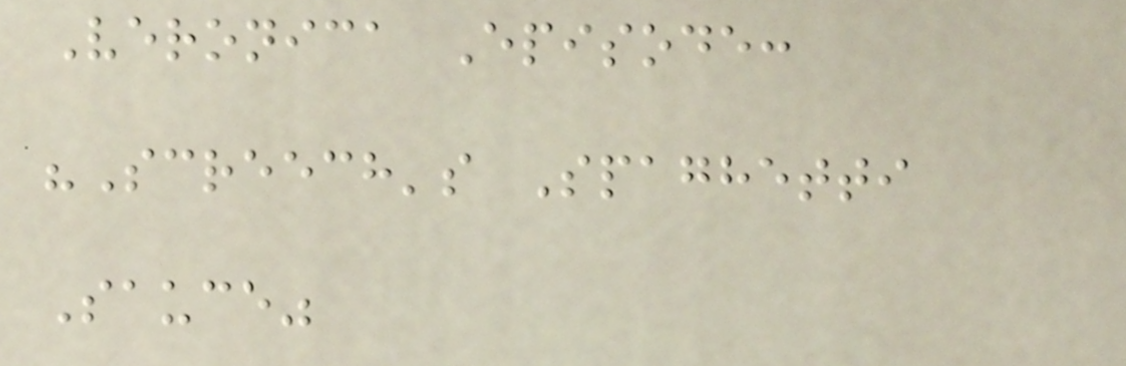Veronica Episode:
"Screech's Spaghetti
Sauce"
